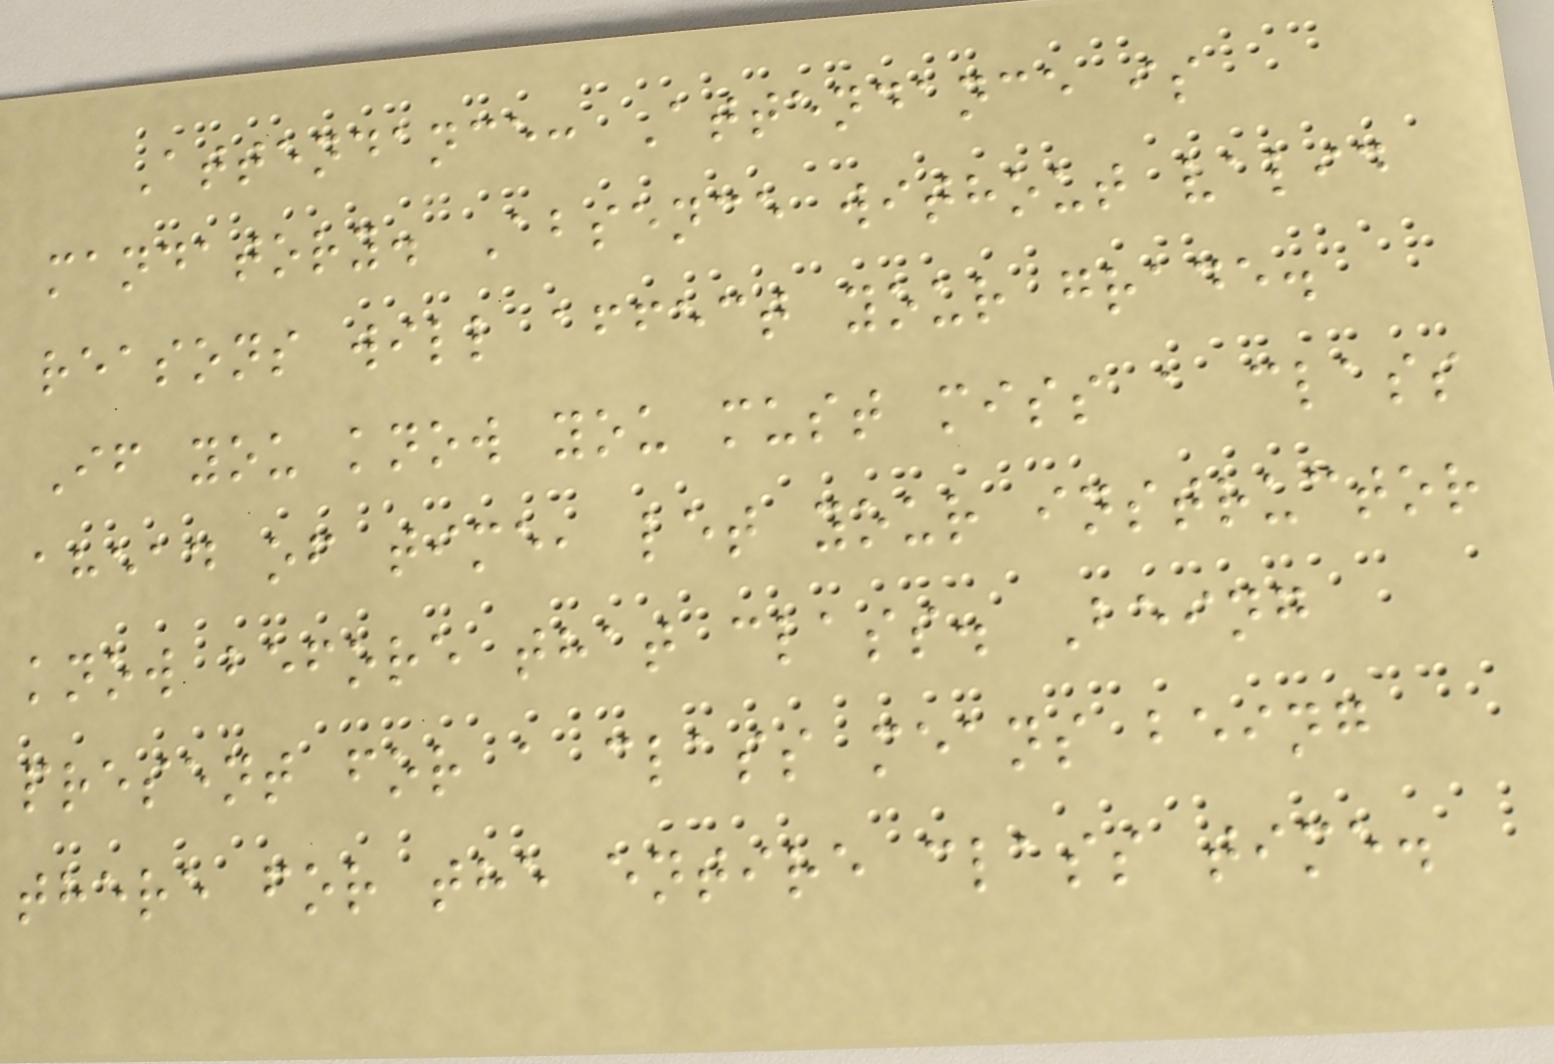Attendance: Attendance is
mandatory. Absence without valid
reasons will affect your grade.
If you know you must miss a class
ahead of time, let your instructor
know before that class. Being
present for a class means being
there for the entire class time.
